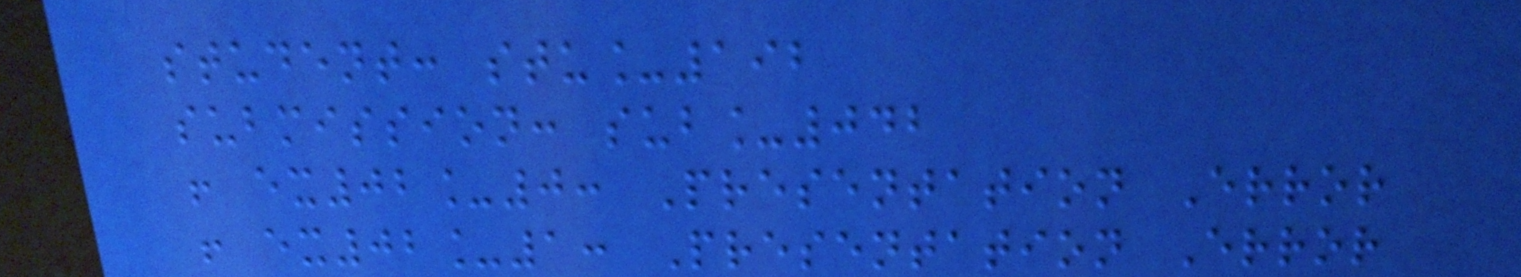student: stu_192
submission: sub_042
! ex02_0: Presentation Error
! ex02_1: Presentation Error
